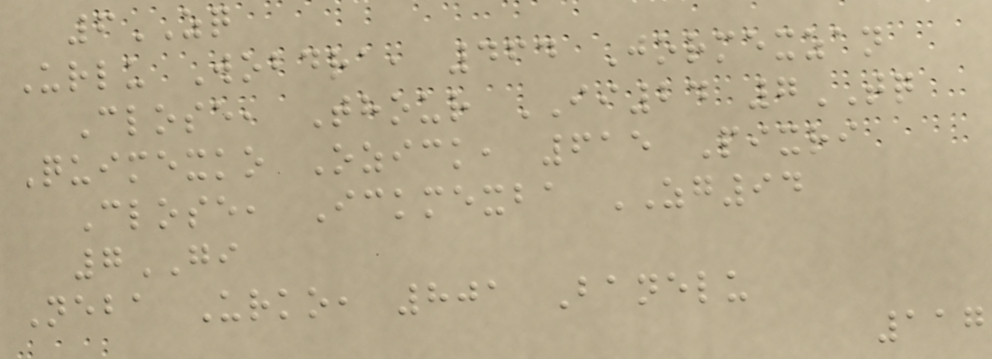6ZQ
Urlu Wobdra, 464 Jormexzan
Close, Thour II24 7TQ
Quimexko Ozick, 615 Pixri
Close, Ickmexba ZG94
7GI
Neba Urko, 801 Banelu
117
